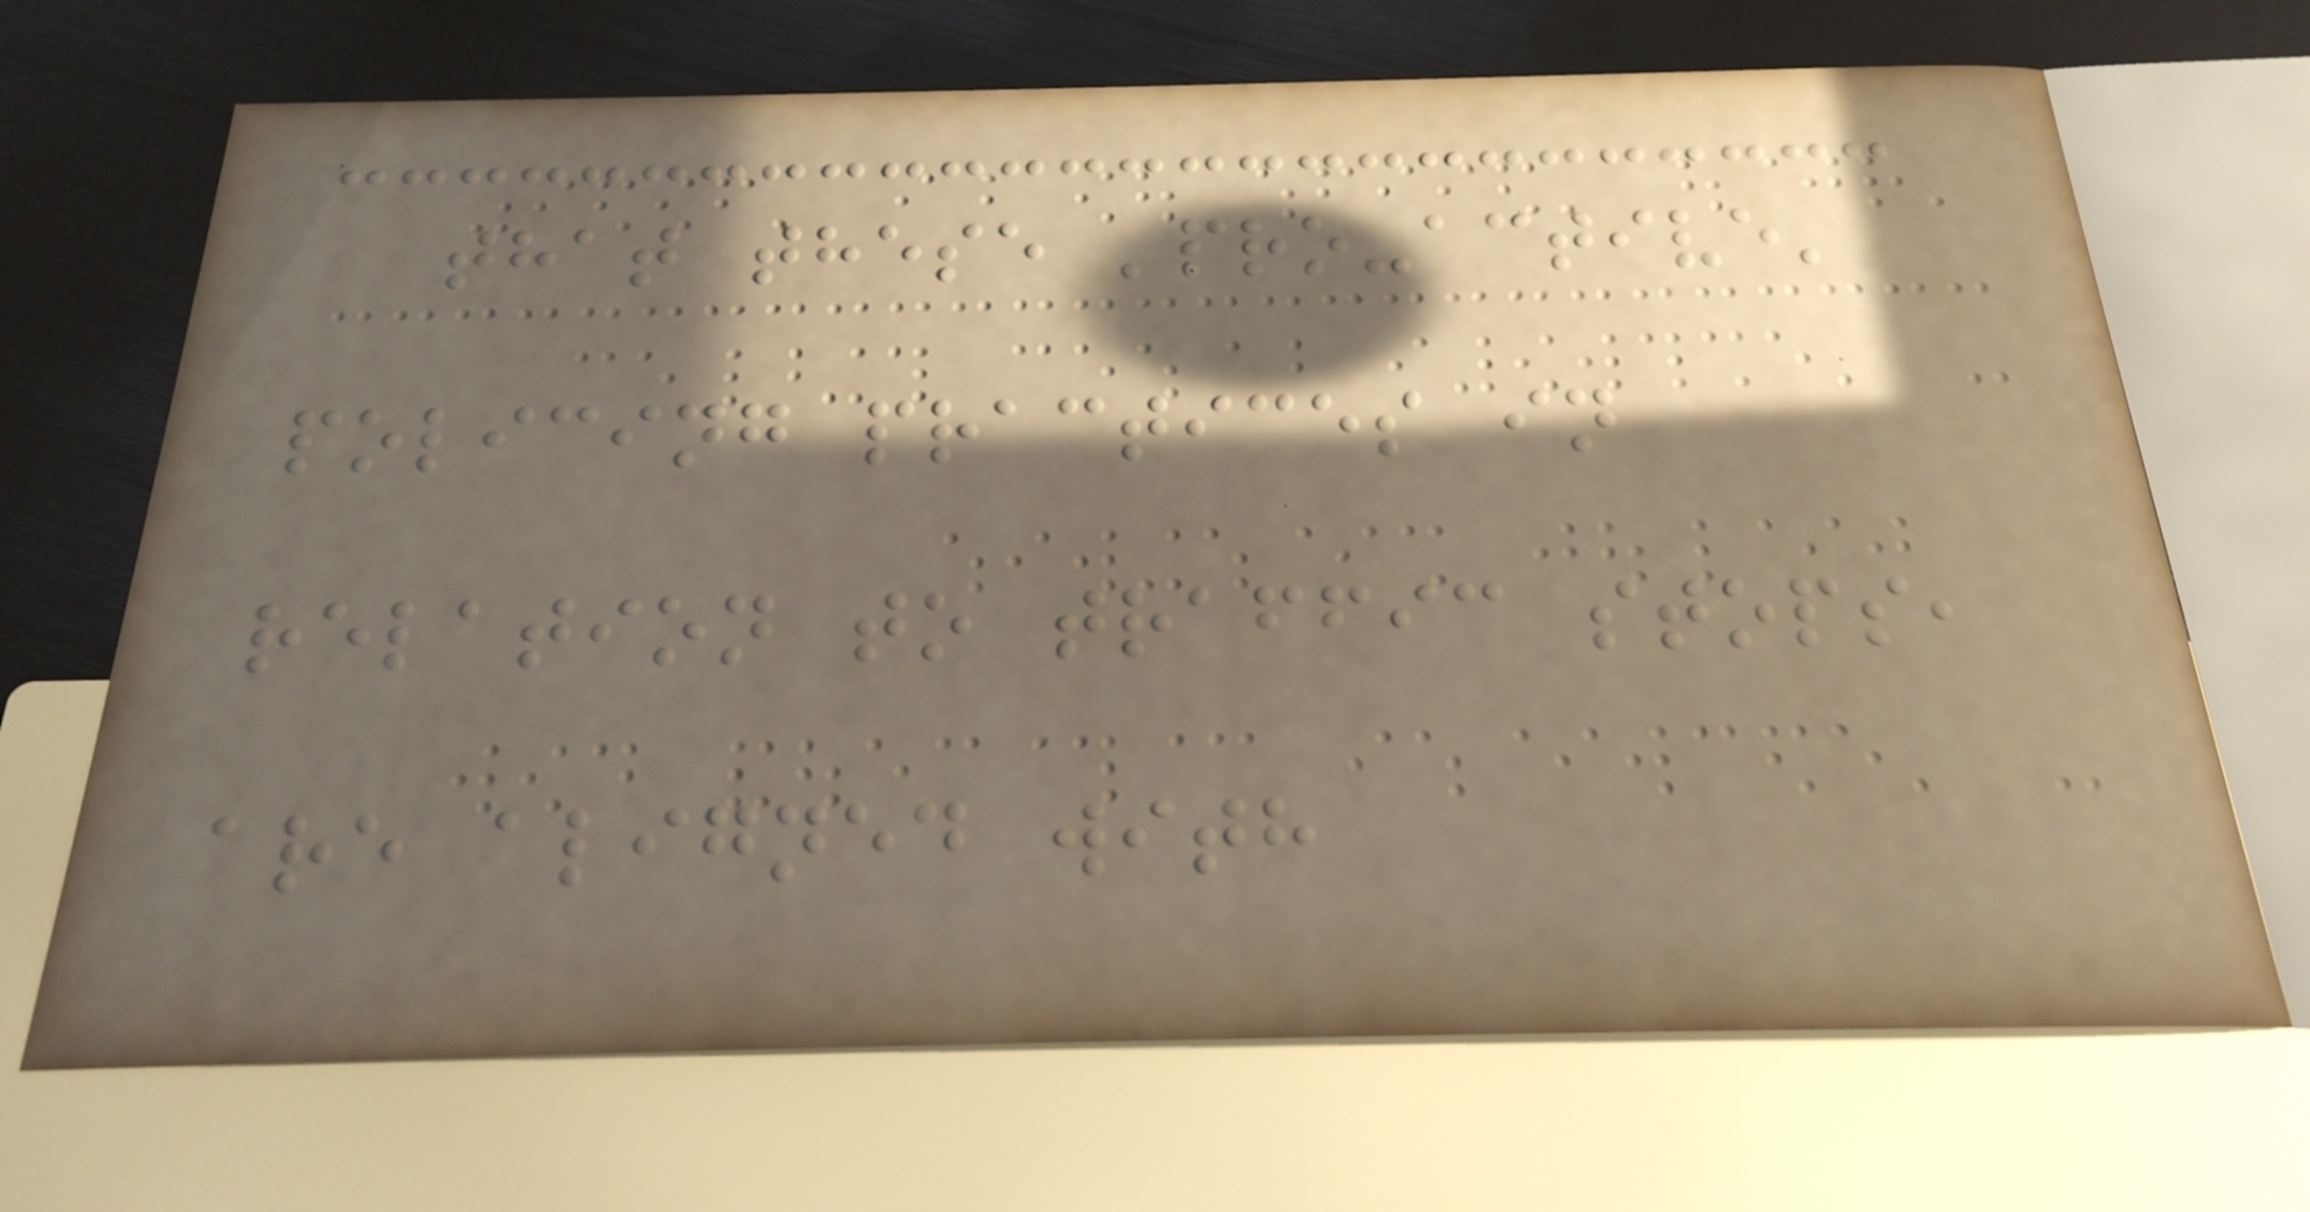that these 'pro-active'
policing practices in
relation to traffic stops,
are aligned with
